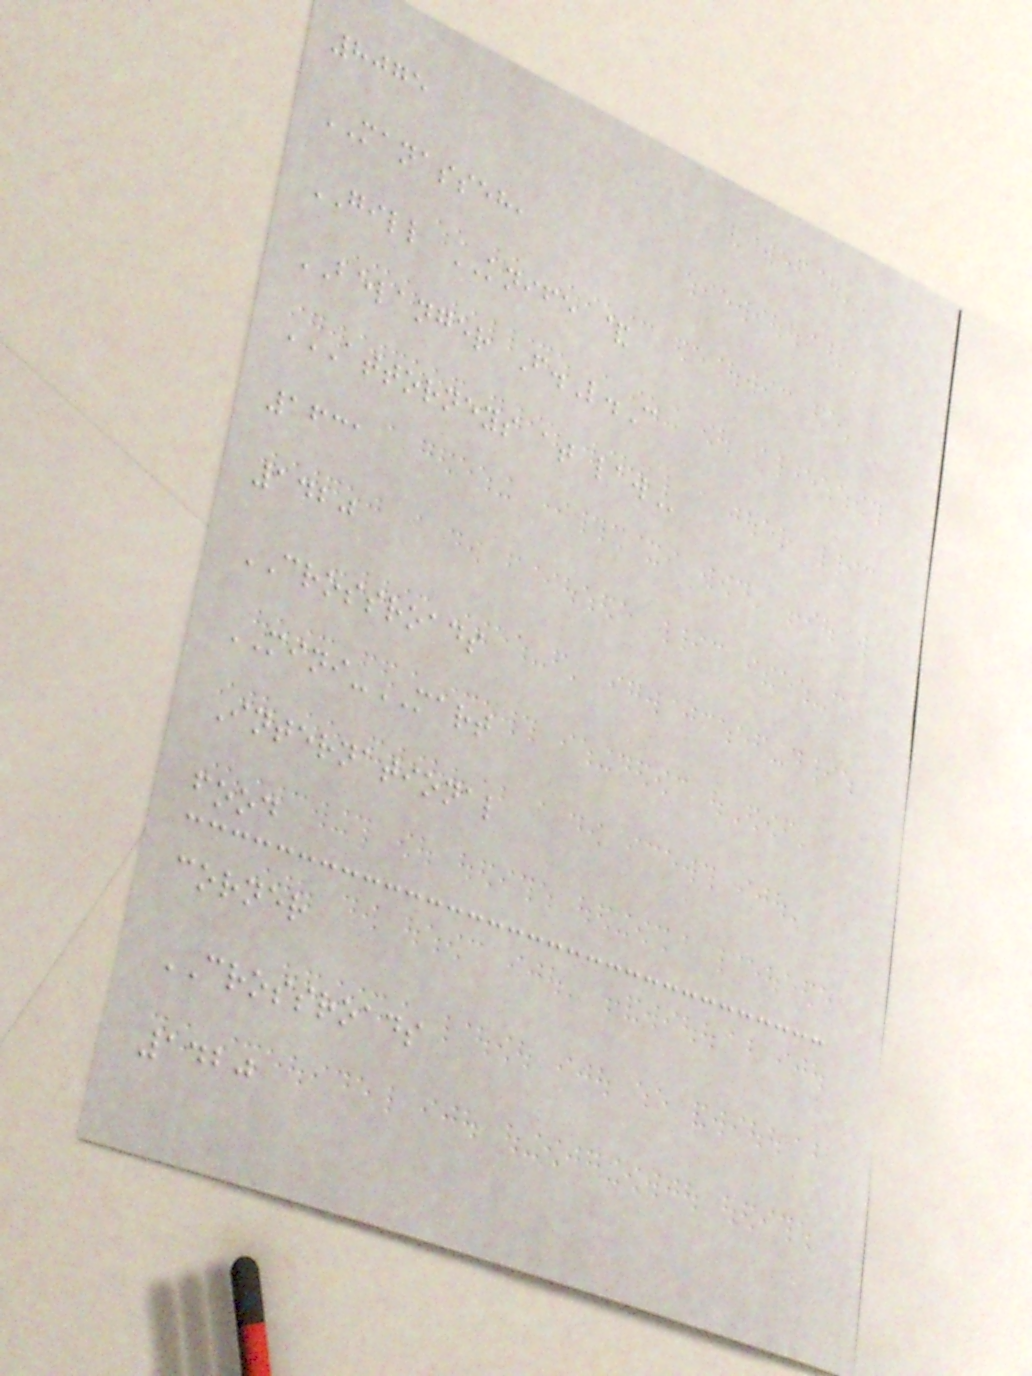8075
MANASSEH,
GILL KNIFE &
BELANGER F.L.C
ATTORNEYS AT LAW
1631
1420
CROSSROADS
MINI-MART
International
food
corner
CROSSROADS
1420
